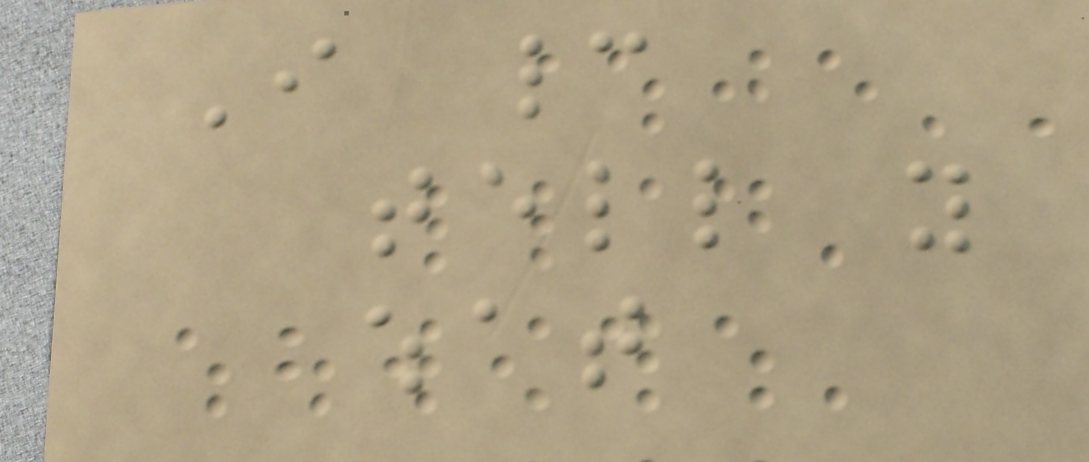I cannot
tell you
what
